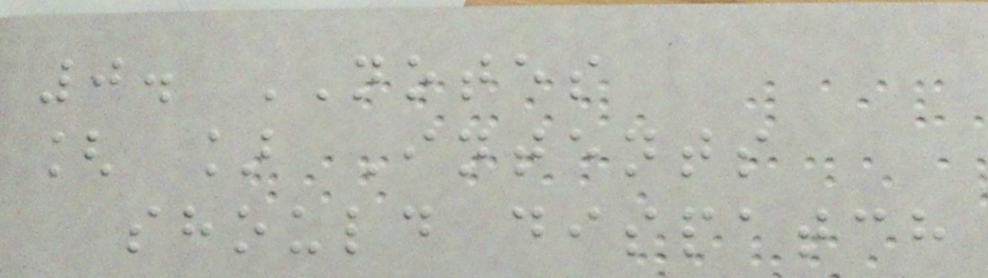0. NOTES
[ ] Intents
should dispatch
